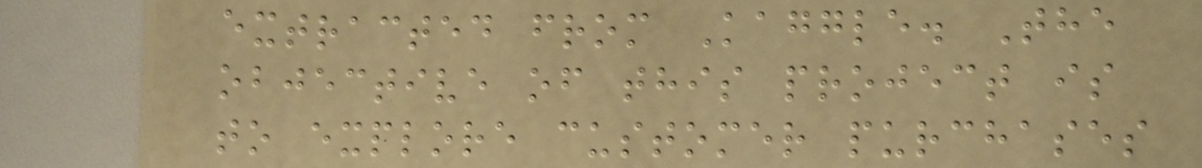extracted from Kaggle. The
objective of this project is
to explore customer purchases
